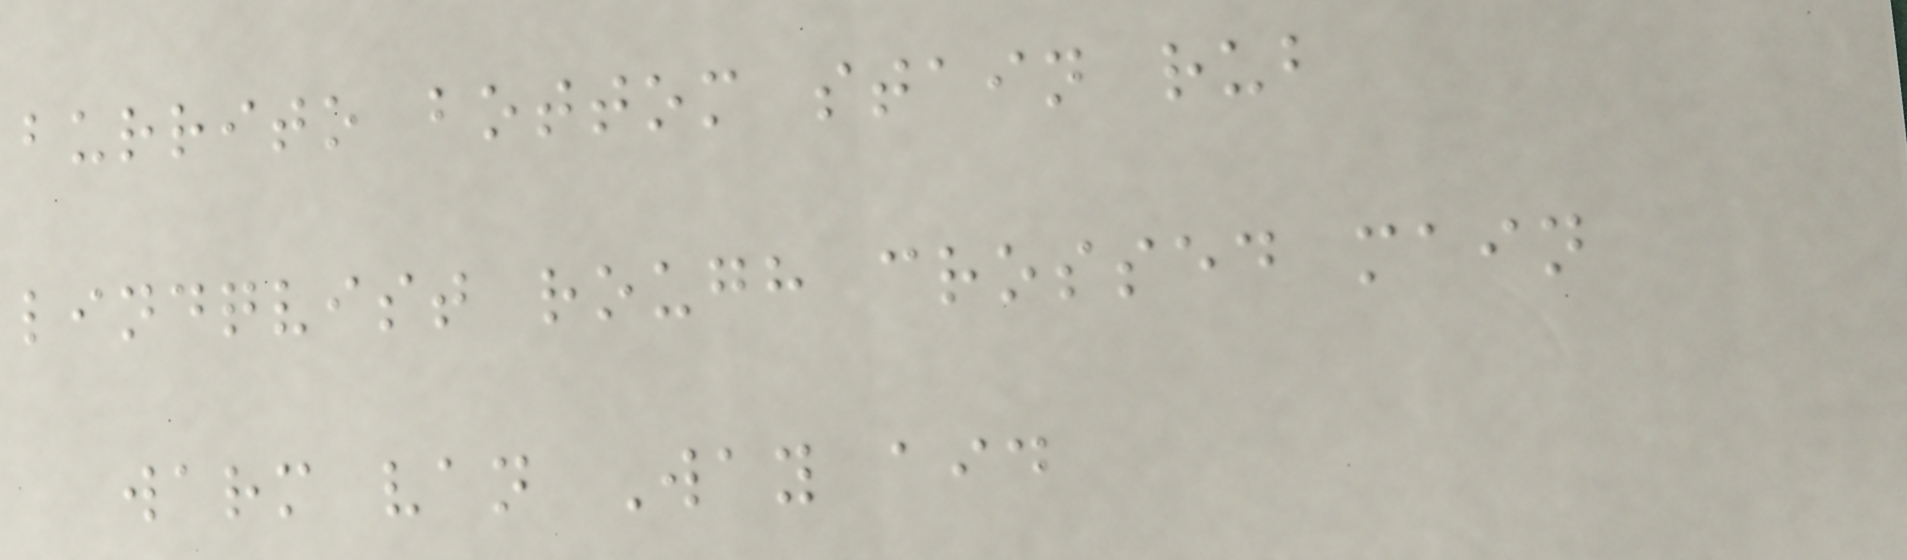burrito bottom stain rub
lindqvist rough crossed main
warm van Way aid
